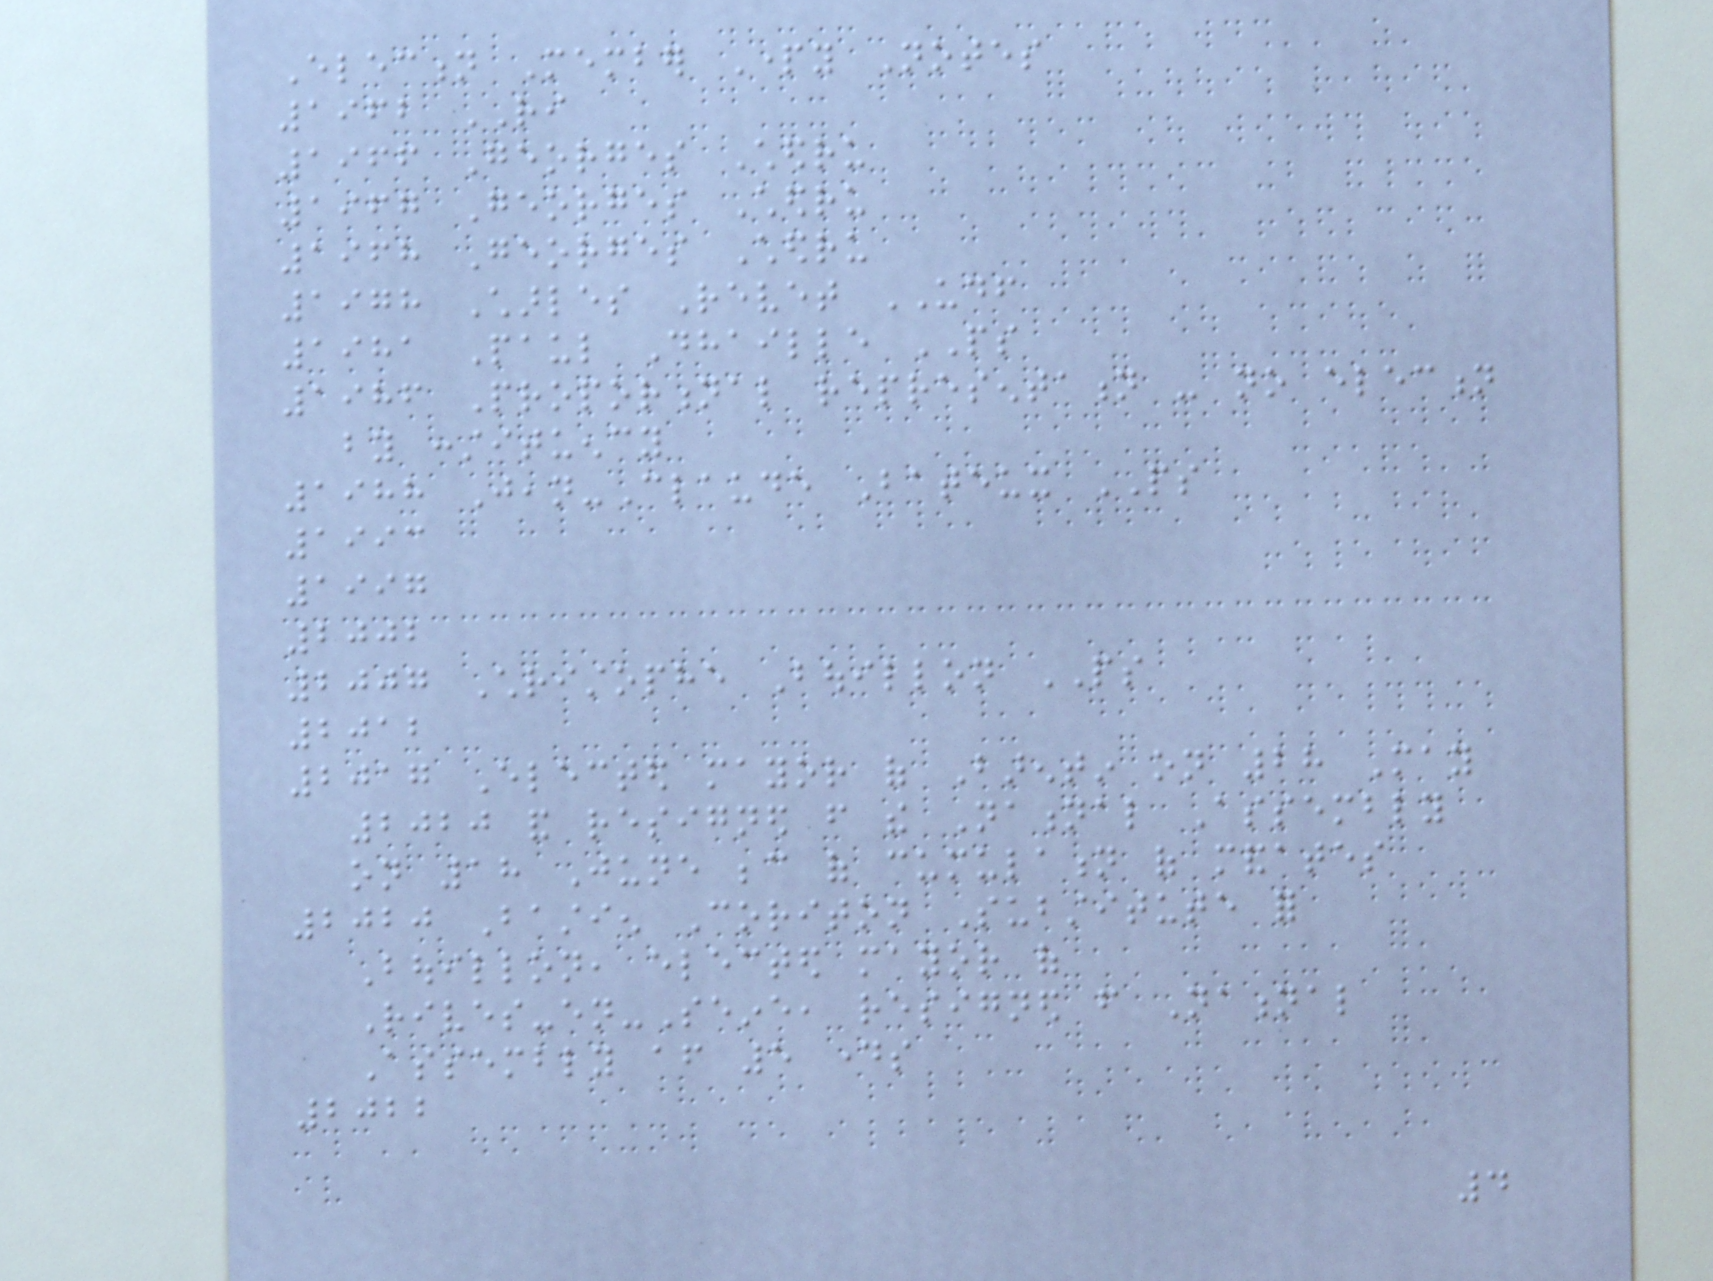Election Member Party Notes
1962 RI
1966 Georges Chedru
1967 Georges Chedru
1968 Georges Chedru
1978 Charles Revet UDF
1981 Paul Dhaille PS
1986 Proportional representation - no election
by constituency
1988 Jean-Claude Bateux PS
1993
1997
2002
2007 Christophe Bouillon PS
2012
2017 Elected mayor of Barentin on 28 May
2020 and resigned from the National Assembly
on 18 June because of cumulation of mandates
2020 Bastien Coriton Substitute for
Bouillon, elected mayor of
Rives-en-Seine, resigned from National
Assembly after 5 days
2022
4
